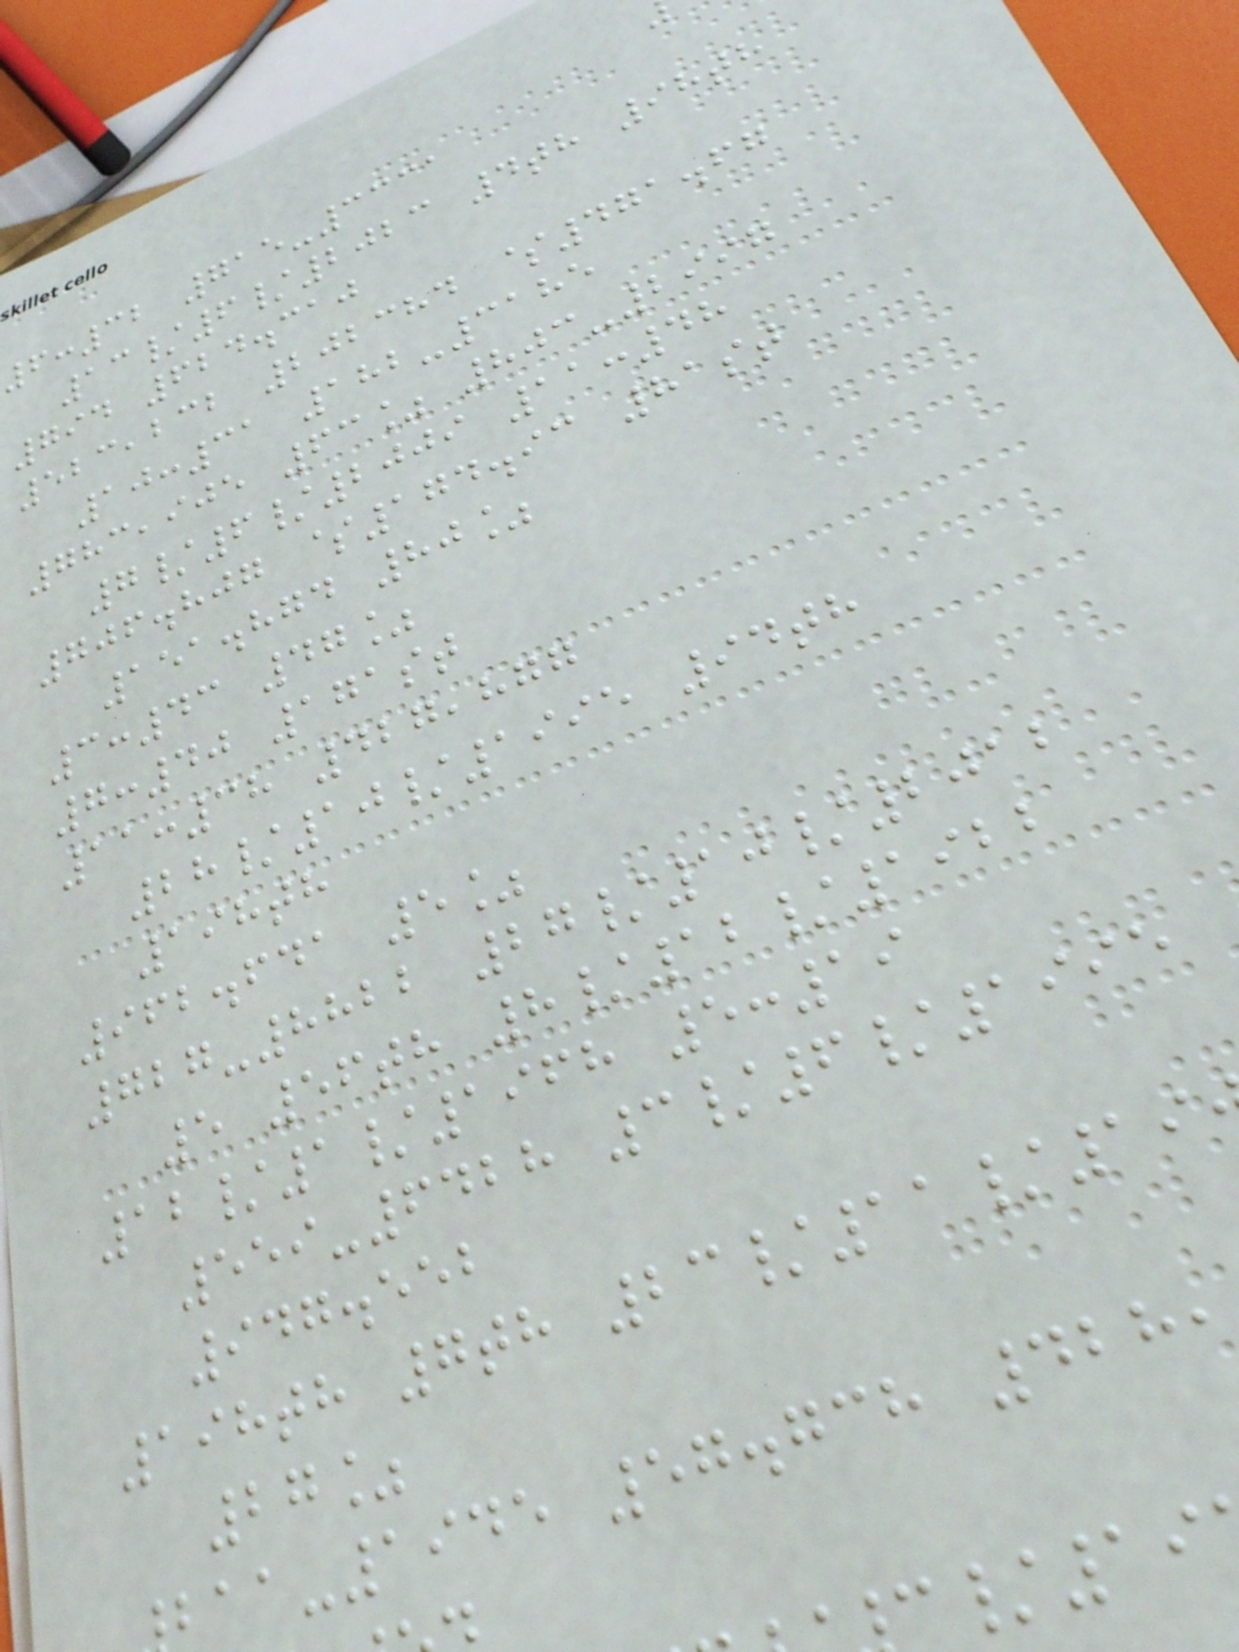6:32 715-3331
13/6/2023 4th 98th
794 624.310
523,232 202384 $471.67
10:31 182-3185
783,905 63% 803-2997
7/6/2009 11:48
706.807 $174.93 81st
151.874 80%
3:43 47%
7:40 171st
11:38 427,877
28/10/1995 94th
198th
962.641 5%
727-8822 27/10/2012
5 56th 8/12/1922
12/1/1968 5:19
559-6428 3/6/1995
947.552
198th 7th 23/11/19
27%
-1945 57.738 428
